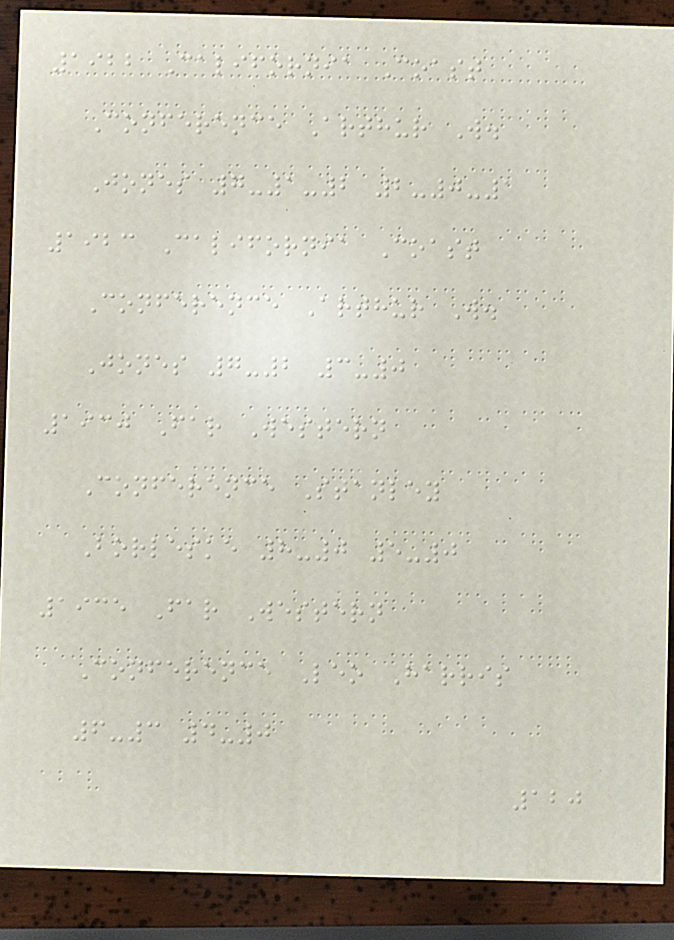1922 California Coast
Conference Arthur W.
Jones 7-1-2 2-0-1
1923 California Coast
Conference Arthur W.
Jones 7-2 3-0
1930 Far Western
Conference Stanley
Borleske 8-0 5-0
1935 Far Western
Conference Leo Harris
6-3 4-0
120
